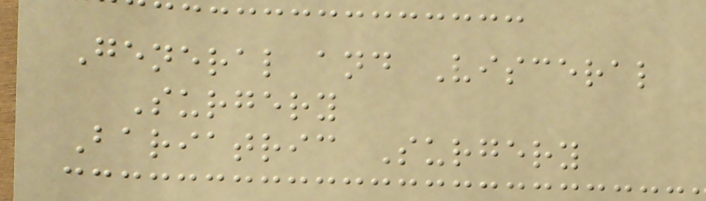General and Visceral
Surgery
Bariatric Surgery
